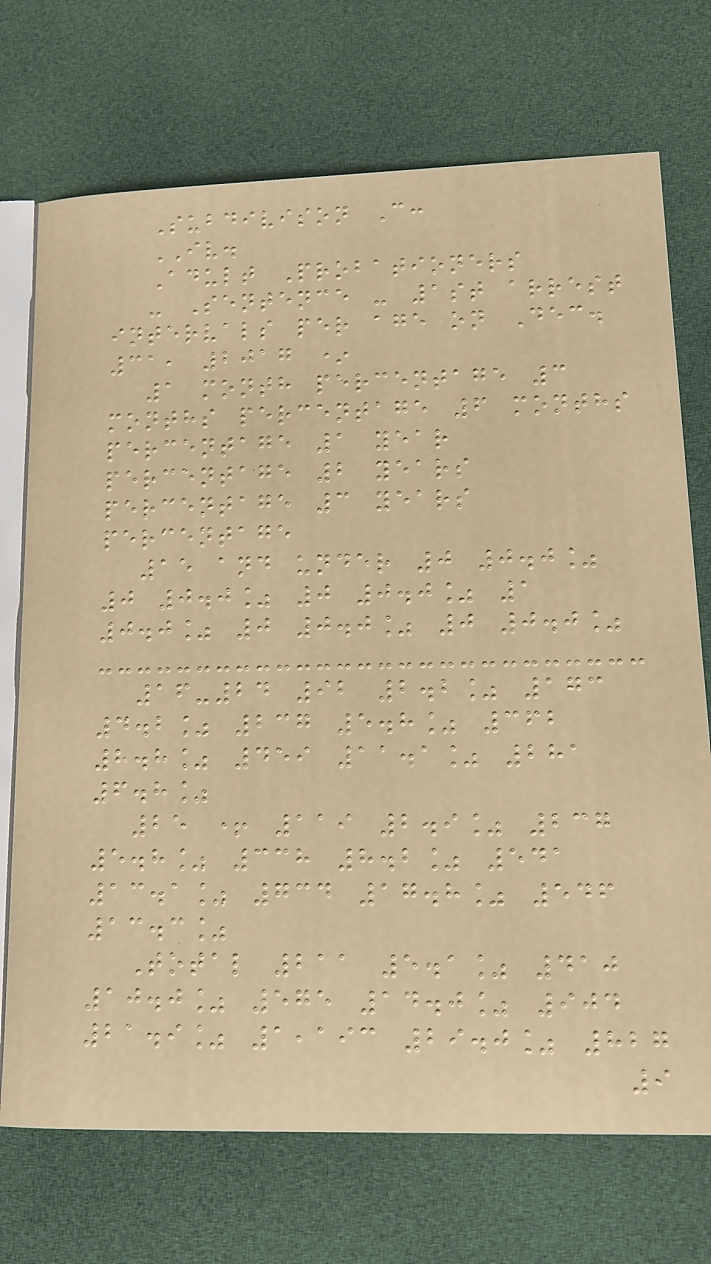Subdivison C:
IV.
Adult Probationers
- Sentence - 1st arrest
intervals per age on Dec.
31, 2017 *
1 month percentage 3
months percentage 6 months
percentage 1 year
percentage 2 years
percentage 3 years
percentage
15 and under 0 0.0%
0 0.0% 0 0.0% 1
0.0% 0 0.0% 0 0.0%
16-24 92 2.2% 173
4.2% 237 5.8% 362
8.8% 459 11.1% 281
6.8%
25 + 119 2.9% 237
5.8% 338 8.2% 541
13.1% 734 17.8% 546
13.3%
Total 211 5.1% 410
10.0% 575 14.0% 904
21.9% 1,193 29.0% 827
9
